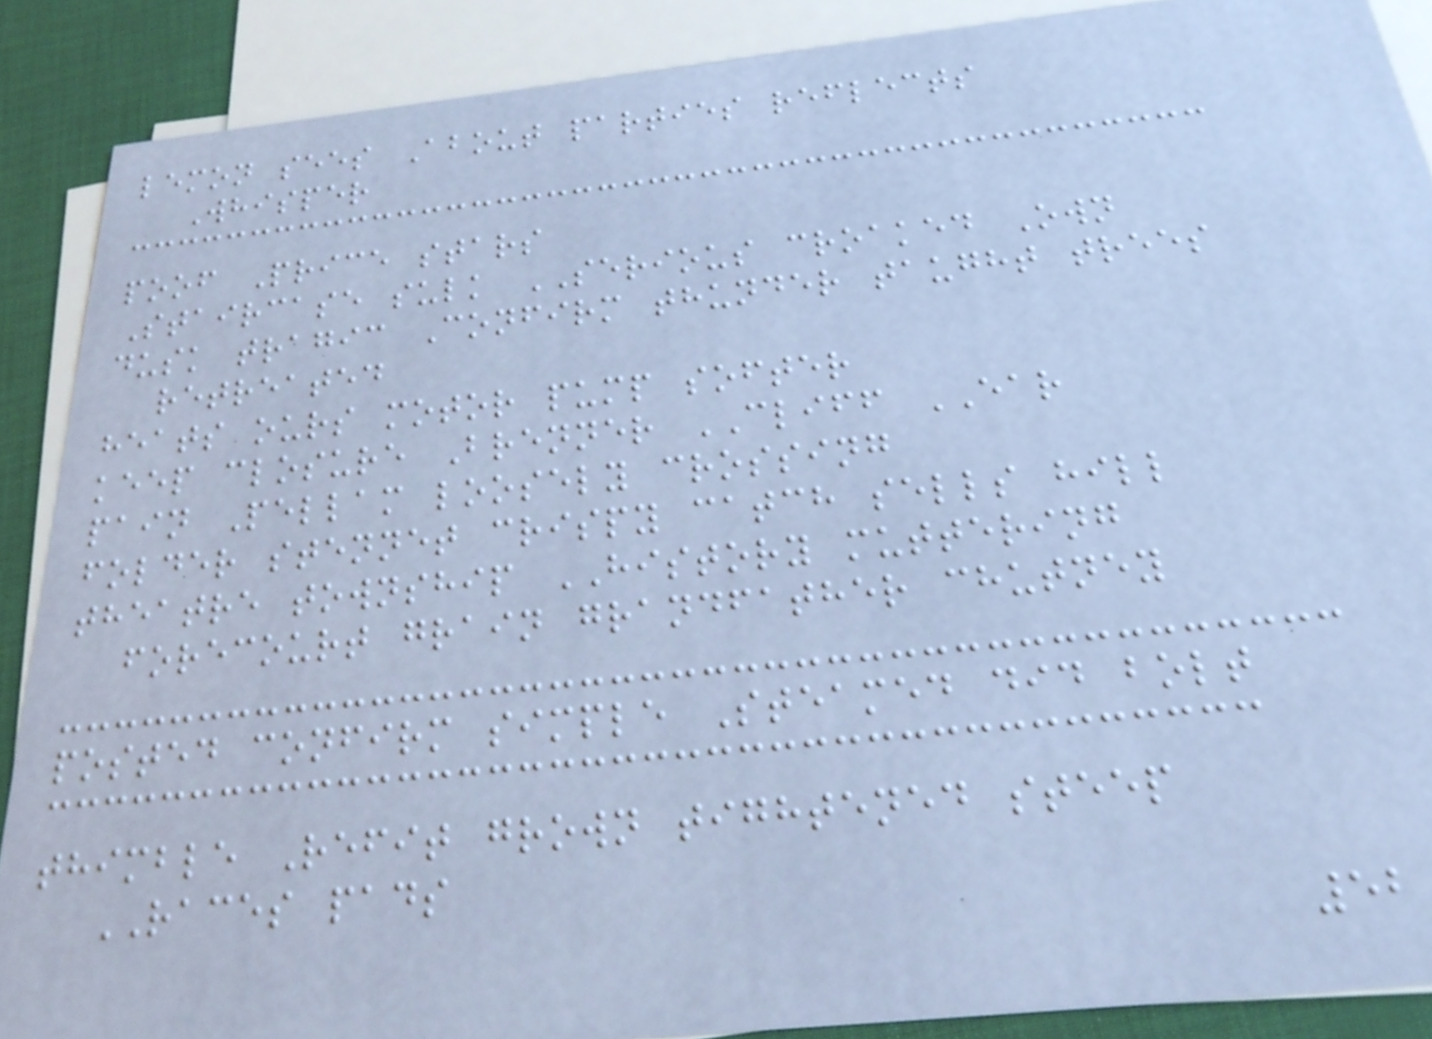lemon sees About parties reflects
Whisper
poof Price stars
Staircase sulk SERIOUS croaked Own
dusk tragic Confirm thunder taught trees
retreated
heats ours motor pump softer
keep closure Brenner CLIFF EAR
pain Pellam loosely crossing
folder stennet crispy catch sells hill
theatre township HISTORY muttering
forecourt grain grandfather chutney
posted confirm simple Steamed did bolt
thimble Refit grown tightened steep
RACES pads
52
